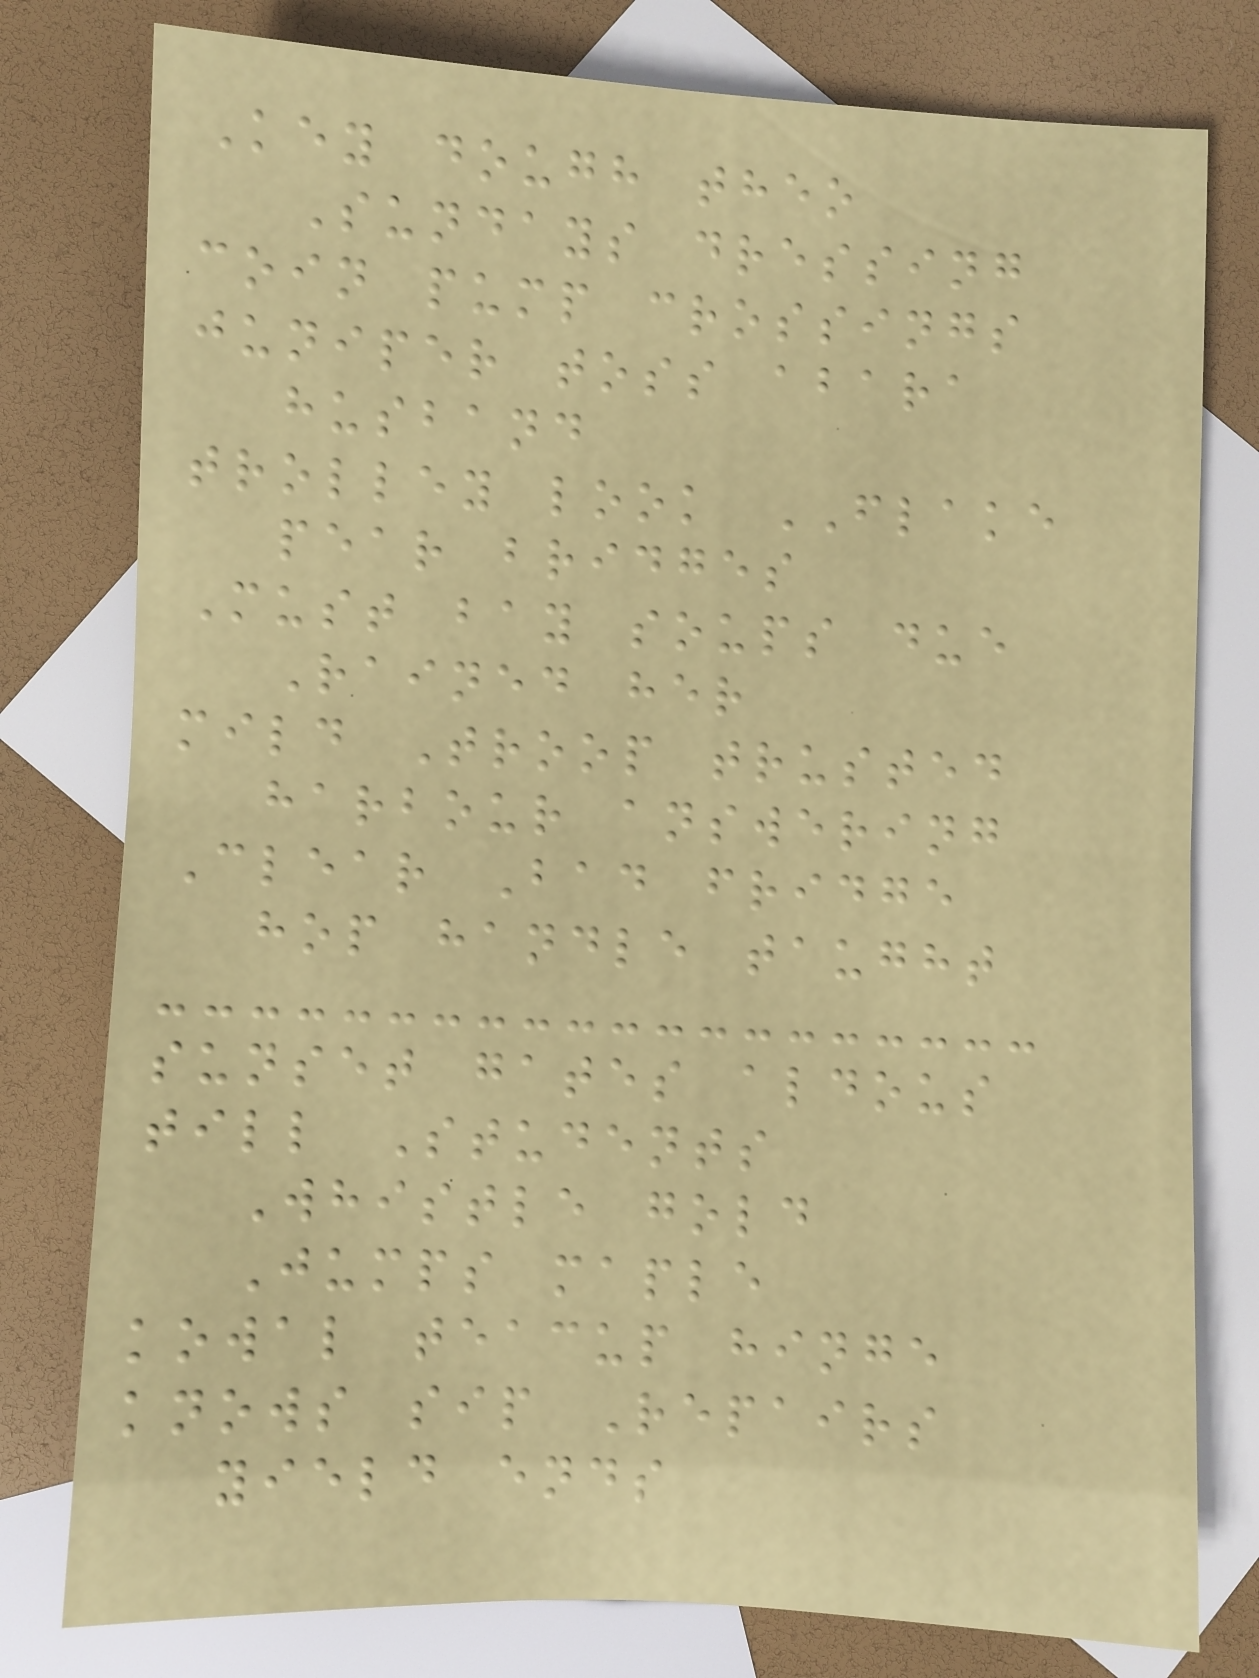Key dough theo
Sundays dressing
coin pump crossings
juniper toss abara
husband
trolley look FLAKE
pear bridges
Must bay soups due
Rained her
mild Troop trusted
harbour answering
Clear Bad fridge
hop handle taught
sunset gates aldous
till Students
Whistle gold
Jumps maple
kowal teacup hinge
knows sip Repairs
yield ends
